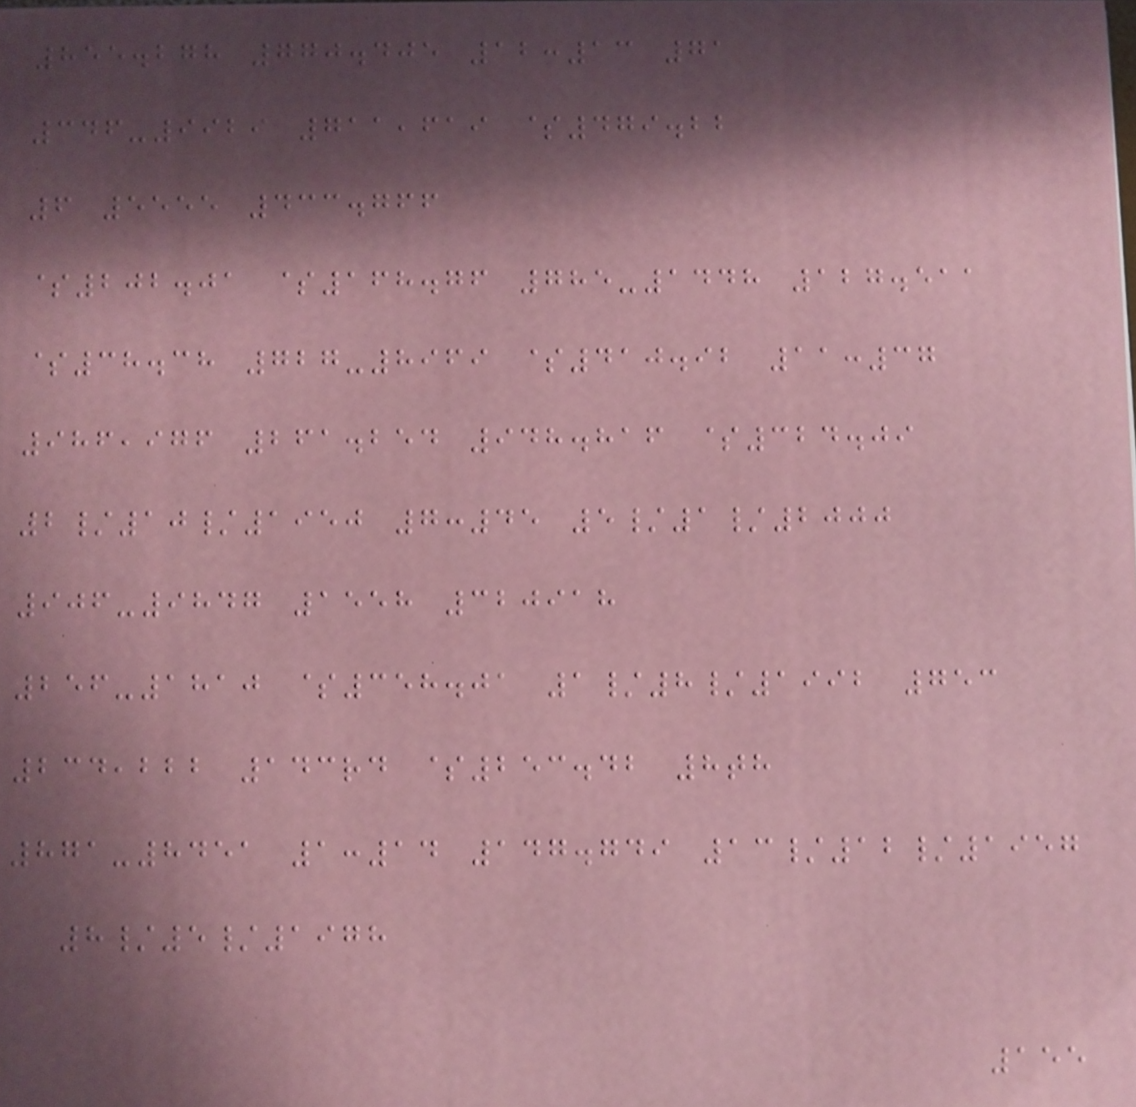855.278 770.405 12:13 71
346-9929 711,619 $479.22
6 5555 433.766
$202.01 $168.76 785-1448 127.511
$38.38 727-8969 $410.92 11:37
986,976 261.254 948.816 $324.09
2/10/1950 7:45 5/1/2000
906-9847 1558 320918
256-1810 $358.01 1/8/1992 753
234,222 143rd $253.42 8th
871-8451 1:14 147.749 13/12/1957
8/5/1978
155
